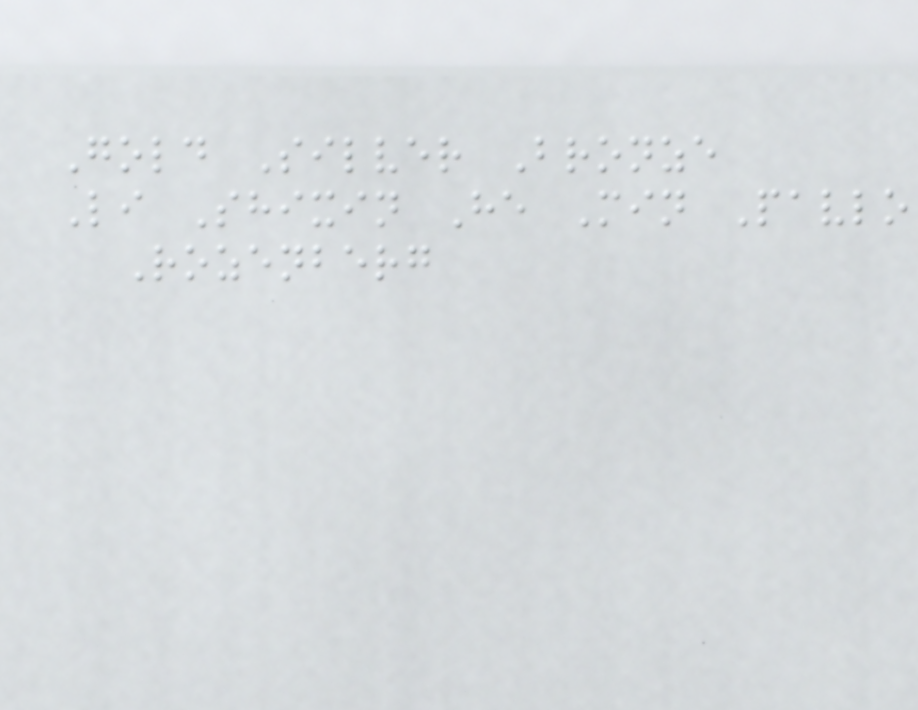Gold Silver Bronze
Li Shixin He Min Pavlo
Rozenberg
